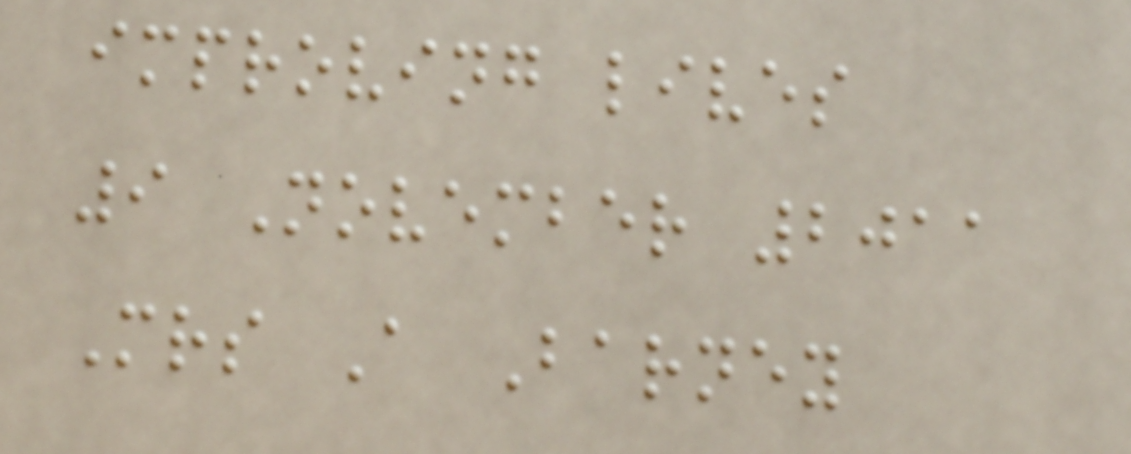improving lives
9 November 2011
Mrs A Barney
